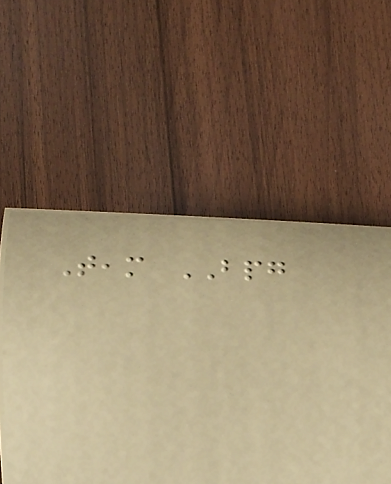Team BPG
